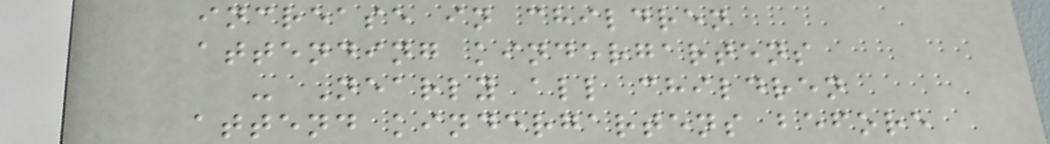increase in children
attending kindergartens
- Nearly all children
attend kindergartens before
